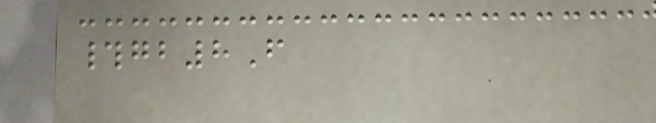#gb8F
